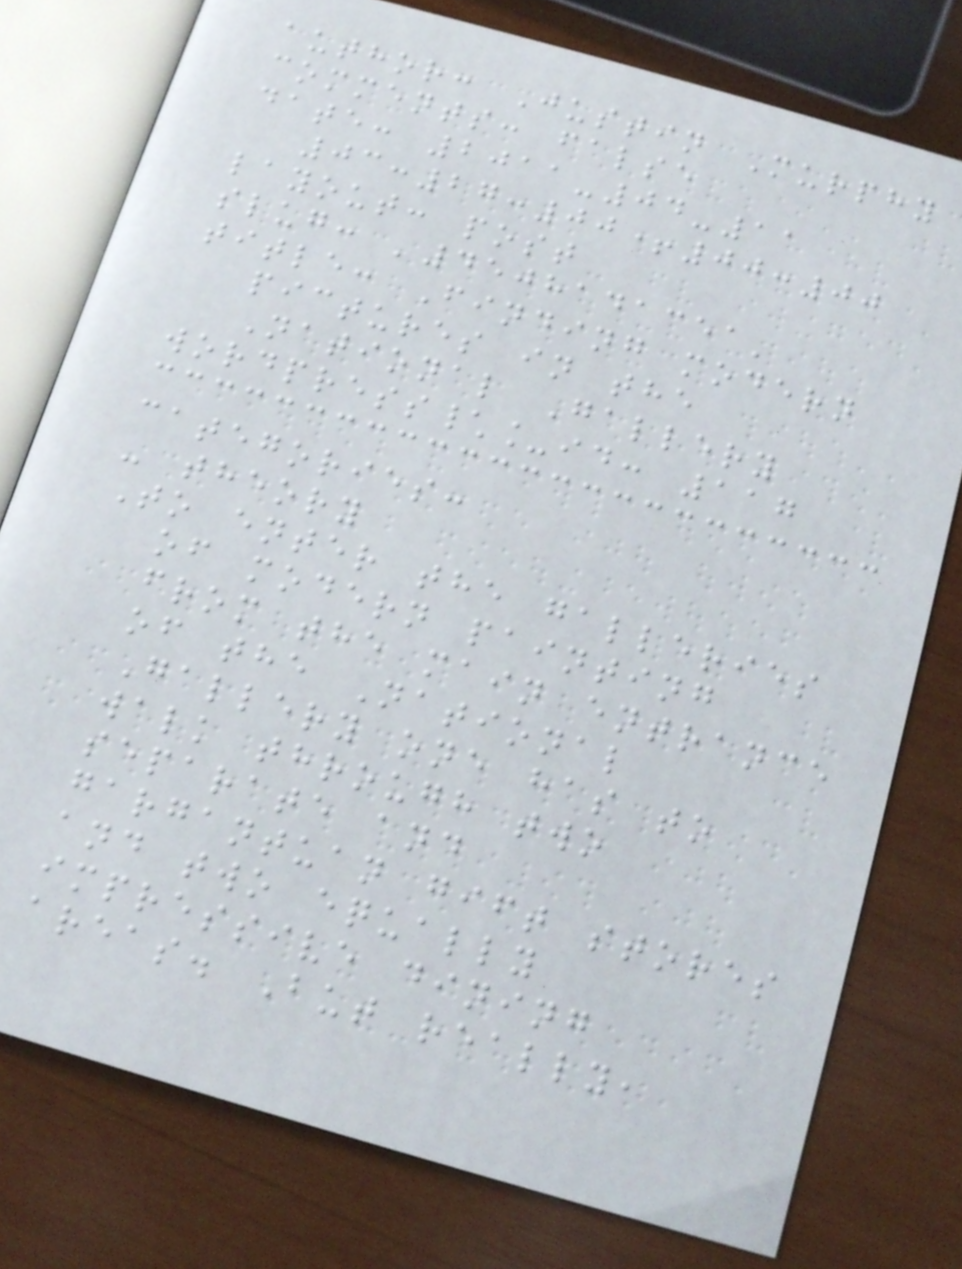author: Justin Murphy
comments: false
date: 2011-04-11
03:27:00+00:00
layout: post
slug: '4508141351'
title: Finding modern
pictures in the
National Gallery
wordpress\_id: 117
categories:
- theory
To enter the galleries
of modern painting
from the main entrance
of the National
Gallery one has to
walk through two
separate and
gargantuan gift stores
and two equally
impressive dining
areas. But really,
